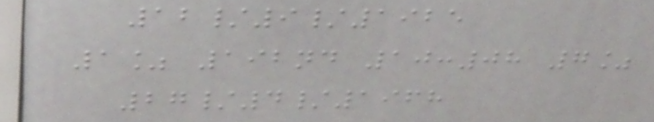12/9/1925
1% 192nd 10:08 7%
27/4/1968
